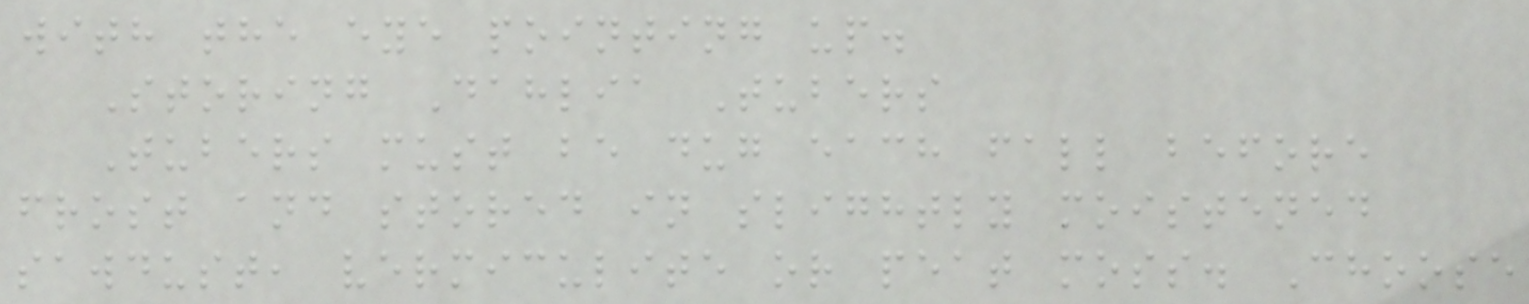with the eye pointing up.
Storing Dahlia Tubers
Tubers must be dug each fall before
frost and stored in slightly moistened
sawdust, vermiculite or peat moss. Choose
